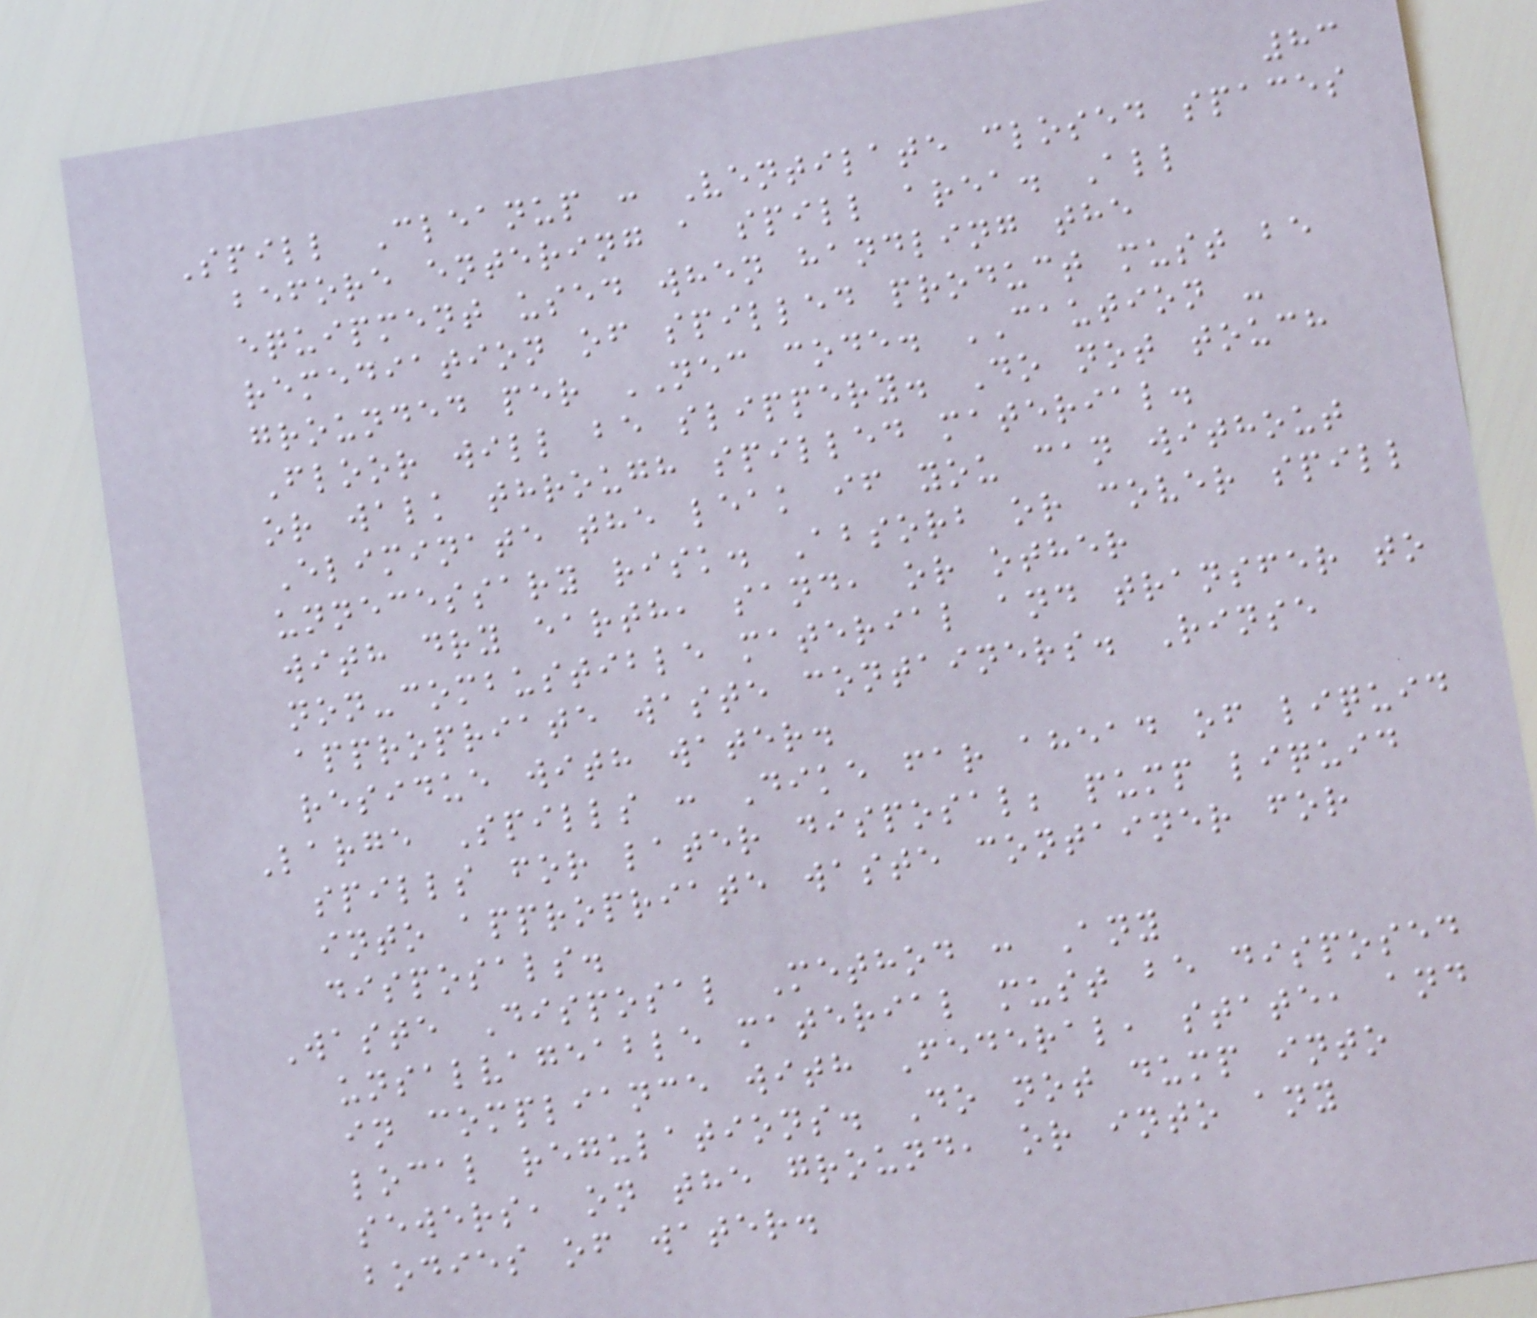83
Spill Cleanup : Ventilate closed spaces
before entering a spill area. All
equipment used when handling the
remediation of spilled product must be
grounded per NEC code. CAUTION -
Floor will be slippery. Do not touch
or walk through spilled material.
Eliminate the leak if you can without
unnecessary risk. Absorb or cover spill
with dry earth, sand, or other
non-combustible material and transfer to
appropriate waste containers. Rinse
residue with water.
Large Spills : Dike far ahead of liquid
spills for later disposal; pump liquid
into appropriate waste container for
disposals.
Waste Disposal Method : Any
unsalvageable material must be disposed
in compliance with Federal, state, and
local regulations. Do not dump into
sewers, on the ground, or into any
bodies of water.
